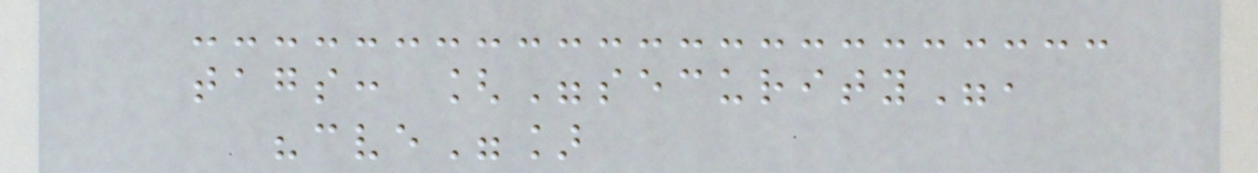tags: ["security",
"cve"]
